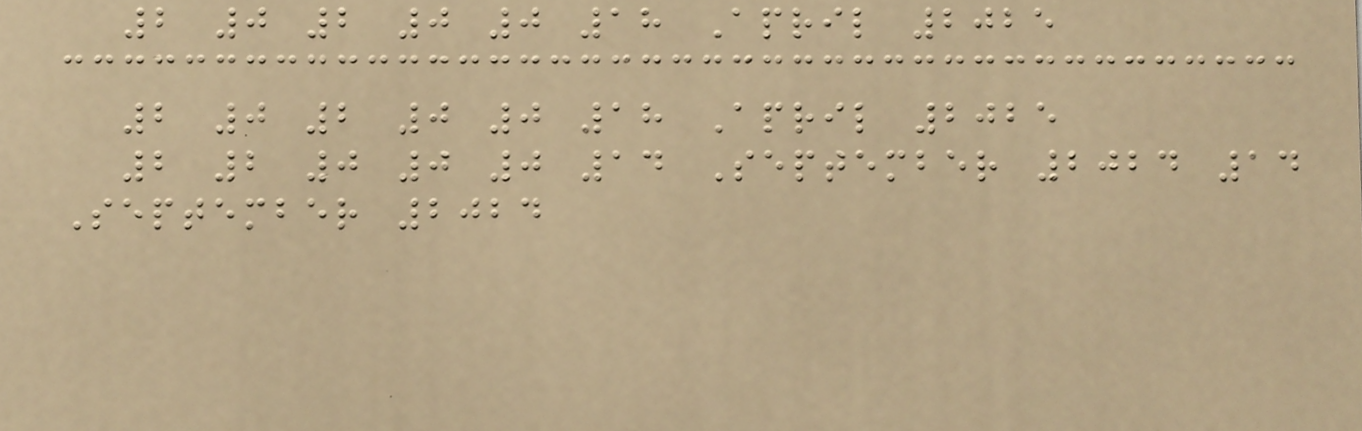2 0 2 0 0 18 April 2025
2 0 2 0 0 18 April 2025
2 2 0 0 0 14 September 2024 14
September 2024
